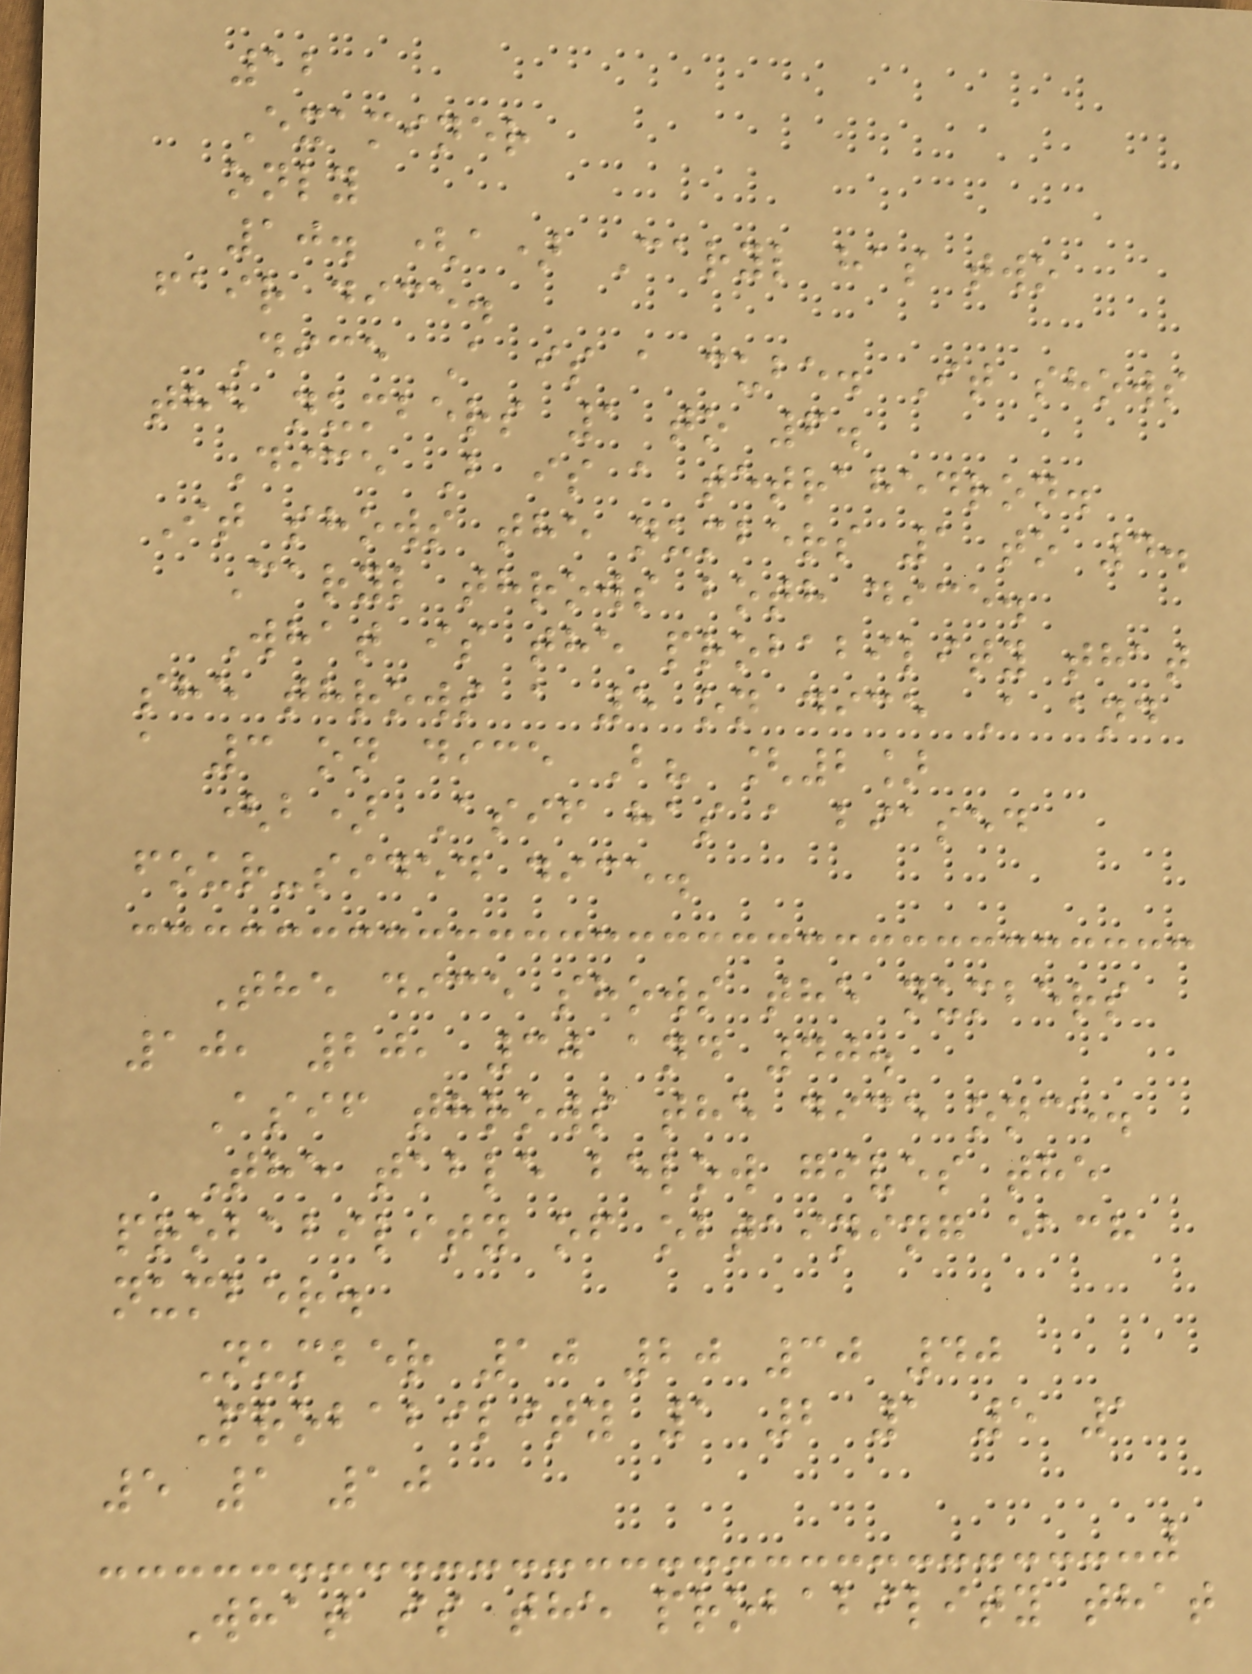12
Examiner
only
10. (a) Caryl has two
fair dice.
Dice A is a cube. It shows
the numbers 1 to 6.
Dice B is a tetrahedron.
It shows the numbers 1 to 4.
Caryl throws both dice.
What is the probability that
she throws a 5 on dice A and
a 3 on dice B? [2]
(b) Asif has a biased
four-sided dice.
The dice shows the numbers
10, 20, 30 and 40.
Asif throws the dice once.
The table below gives the
probability of obtaining each
number.
Number 10 20 30 40
Probability 1 2 1 5 1
5 1 10
What is the probability that
